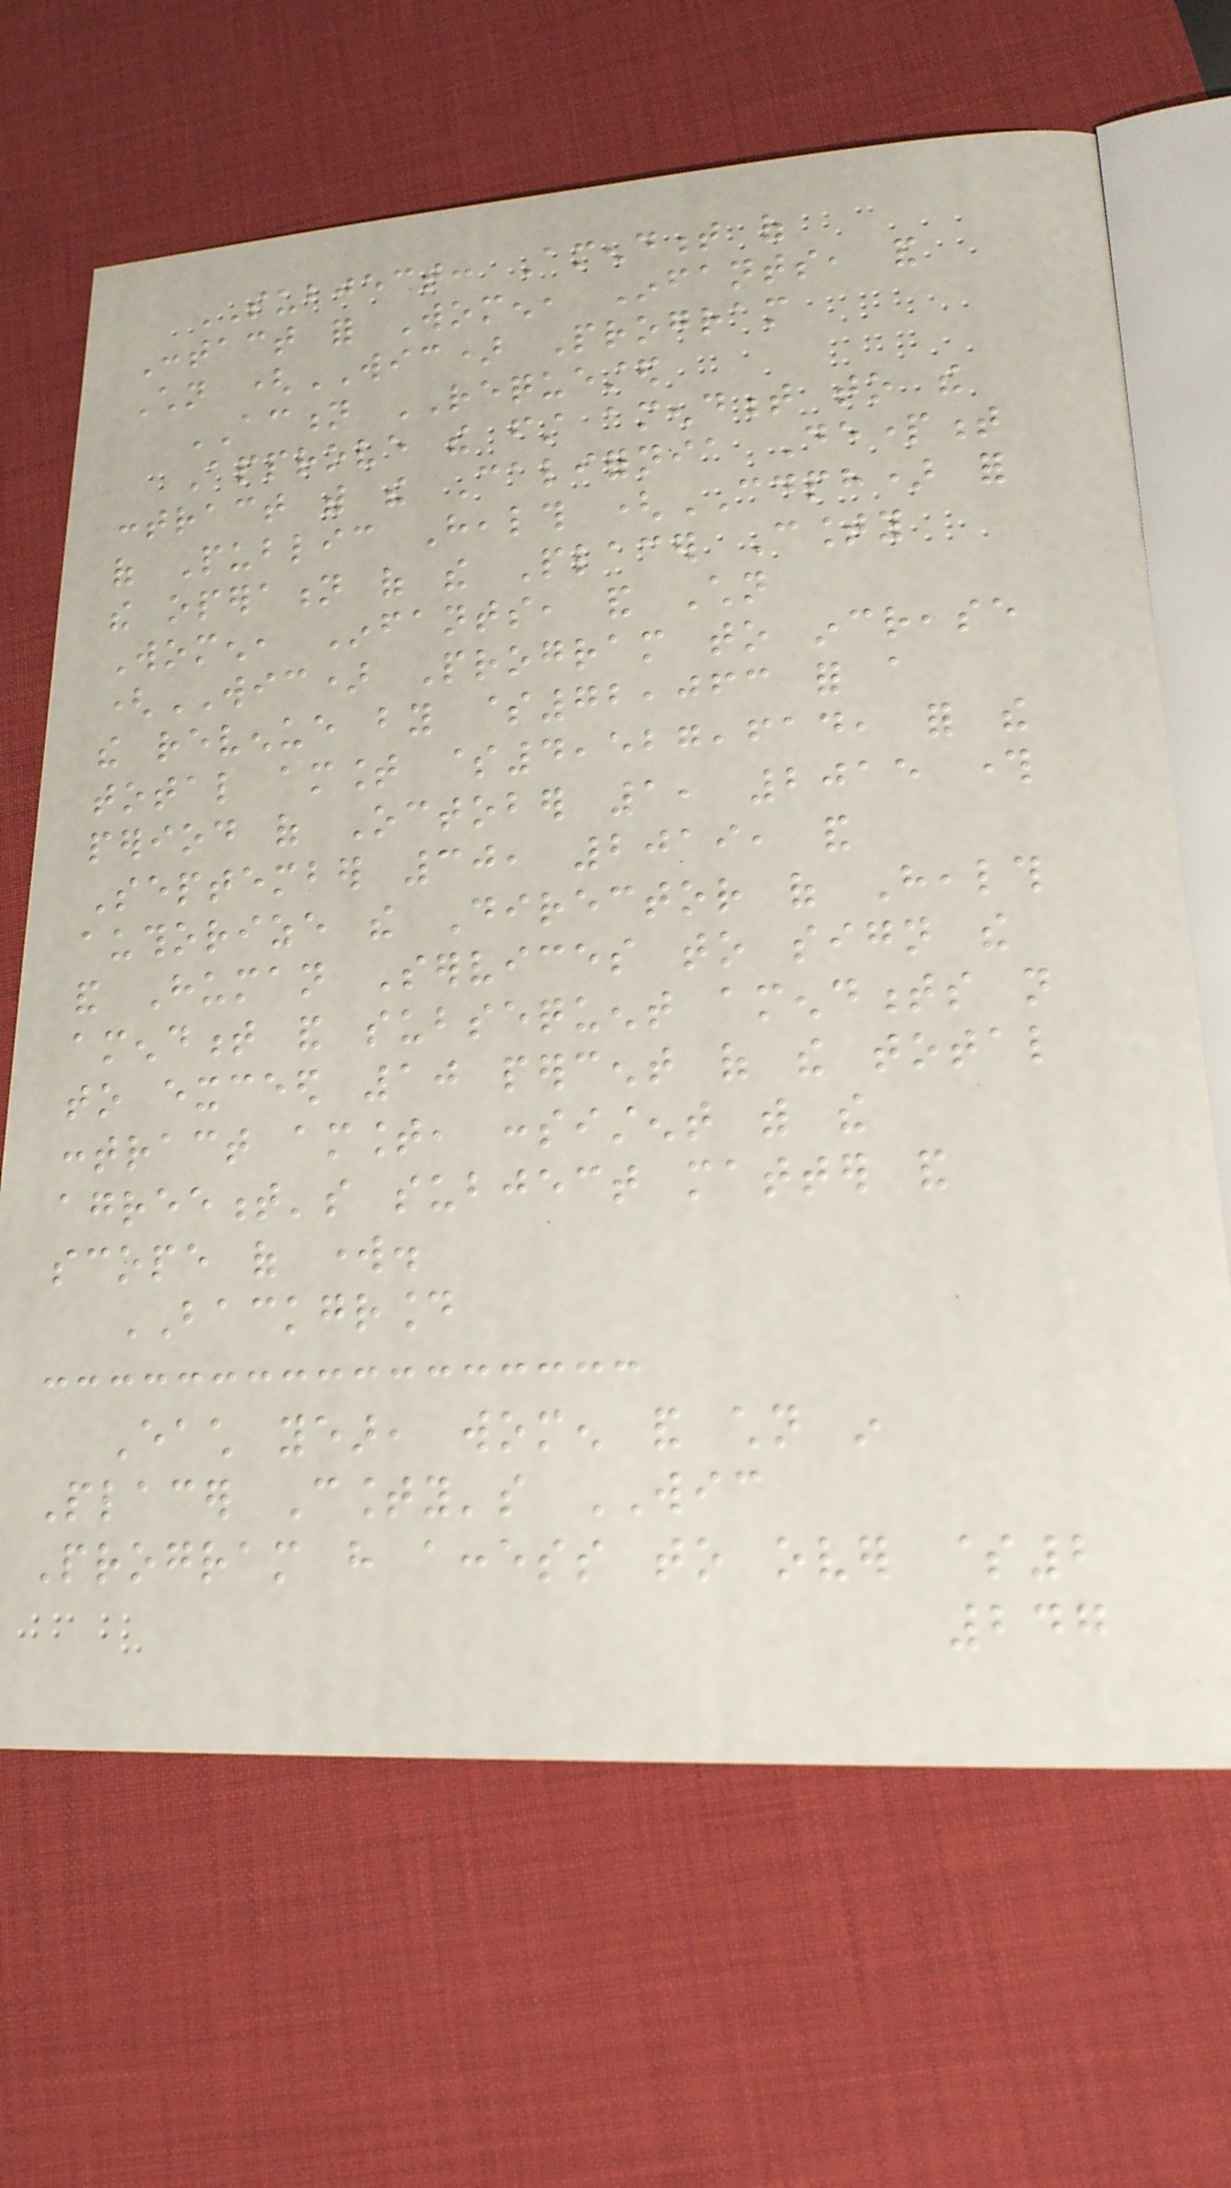SUBJECT: Amendment of
Contact for Women, Infants, and
Children (WIC) Program
ACTION REQUESTED
Approve the first amendment to the
contract with the California Department
of Public Health (CDPH) for
the operation of the Placer County
Women, Infants, and Children
(WIC) Program to increase
the revenue by $72,063 for a
total amount $4,527,614, for the
period of October 1, 2015 through
September 30, 2019, and
authorize the Director of Health
and Human Services to sign the
amendment and subsequent amendments not
to exceed 10 percent of the total
contract amount, consistent with the
agreement's subject matter and
scope of work.
BACKGROUND
Each year, women and children in
Placer County's WIC
Program have access to over $2
247
